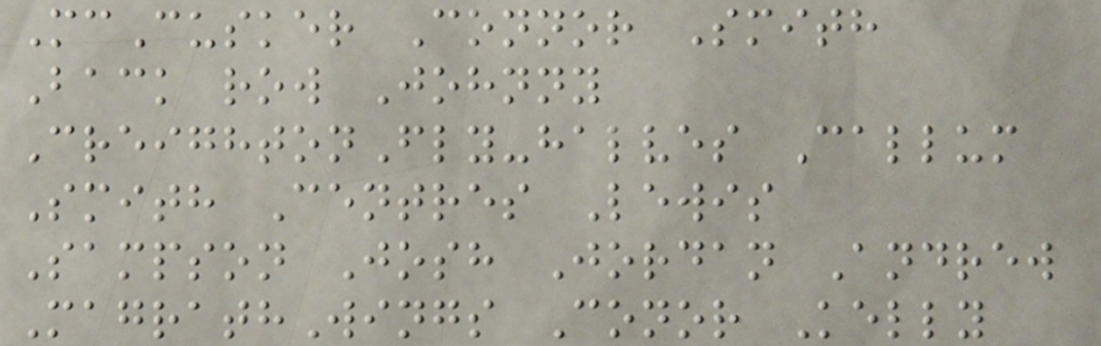McCusker Connor Smith
Back row Johnny
CreightonFly-halves Callum
Smith Centres Lewis
Sampson Josh Jordan Andrew
MagrathWings Conor Kelly
